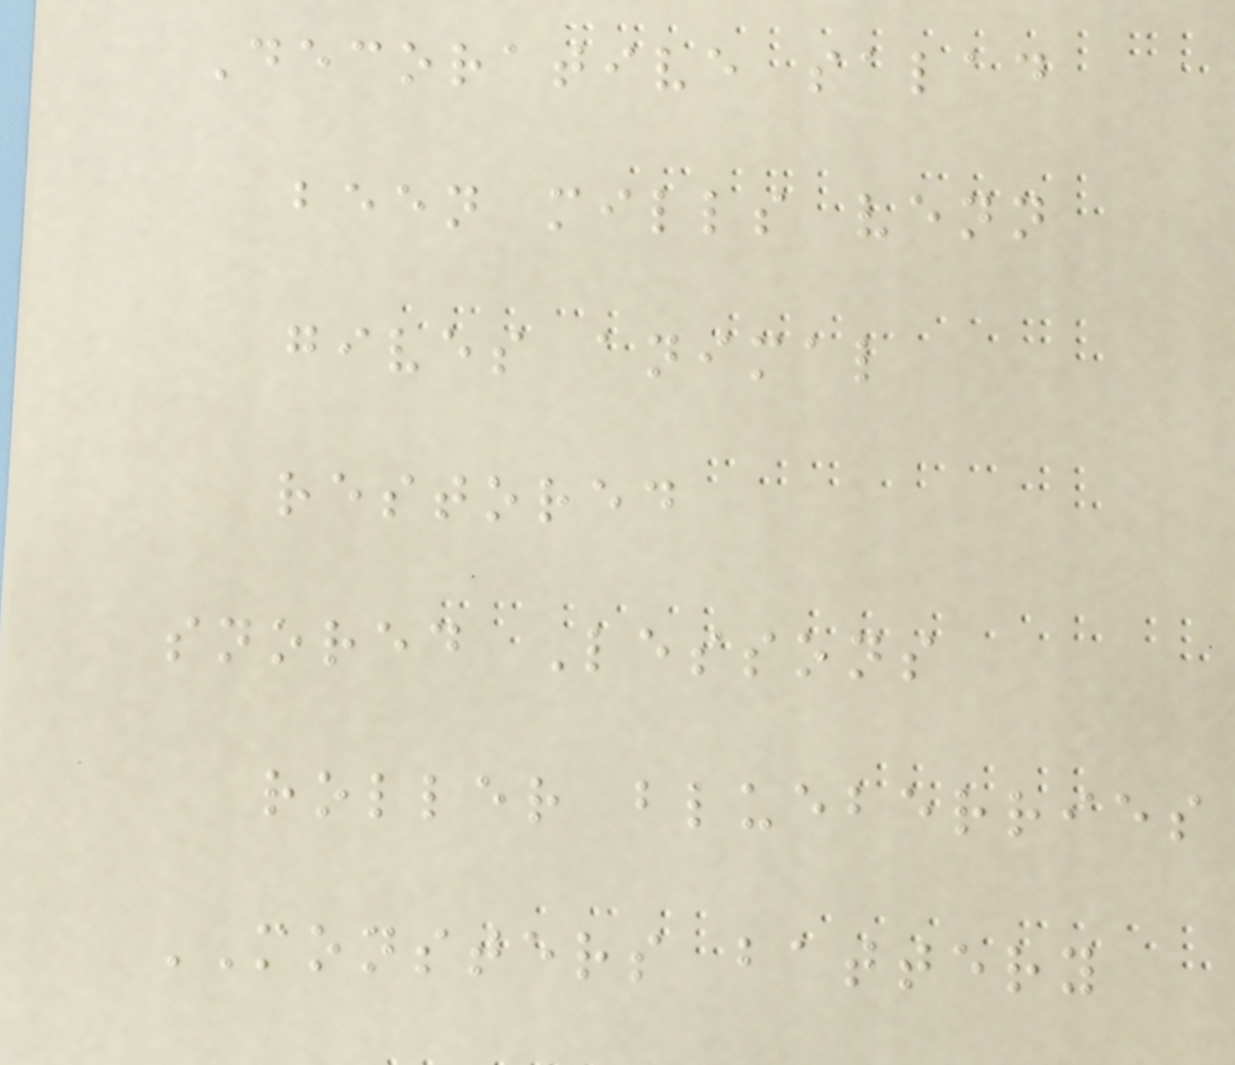Decorative salad
been mills venn
gives animal
restored
snored Lessons
roller blueberries
MONSTERS battery
